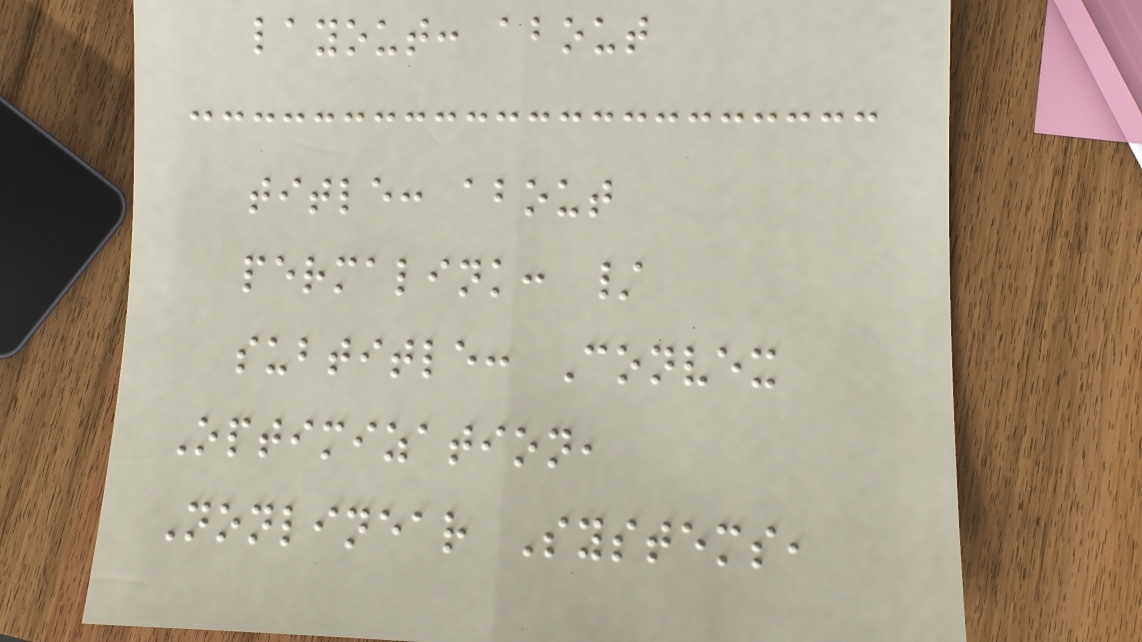layout: about
title: about
permalink: /
subtitle: Convex
Optimization,
Nonlinear Systems,
